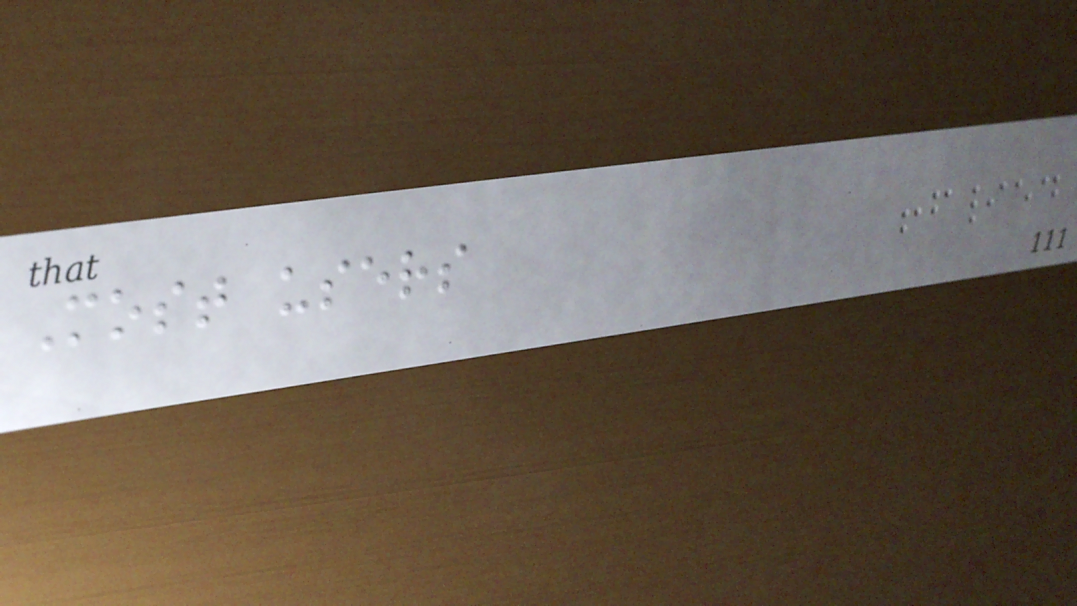Most users
